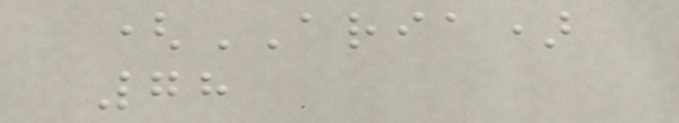(ARIA)
78
